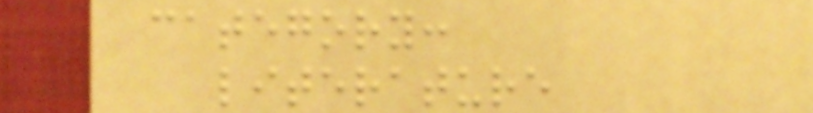category:
literature
